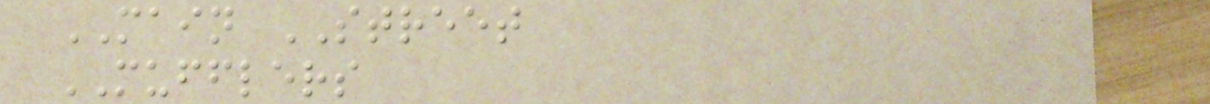MAIN STREET
MUFFLERS
